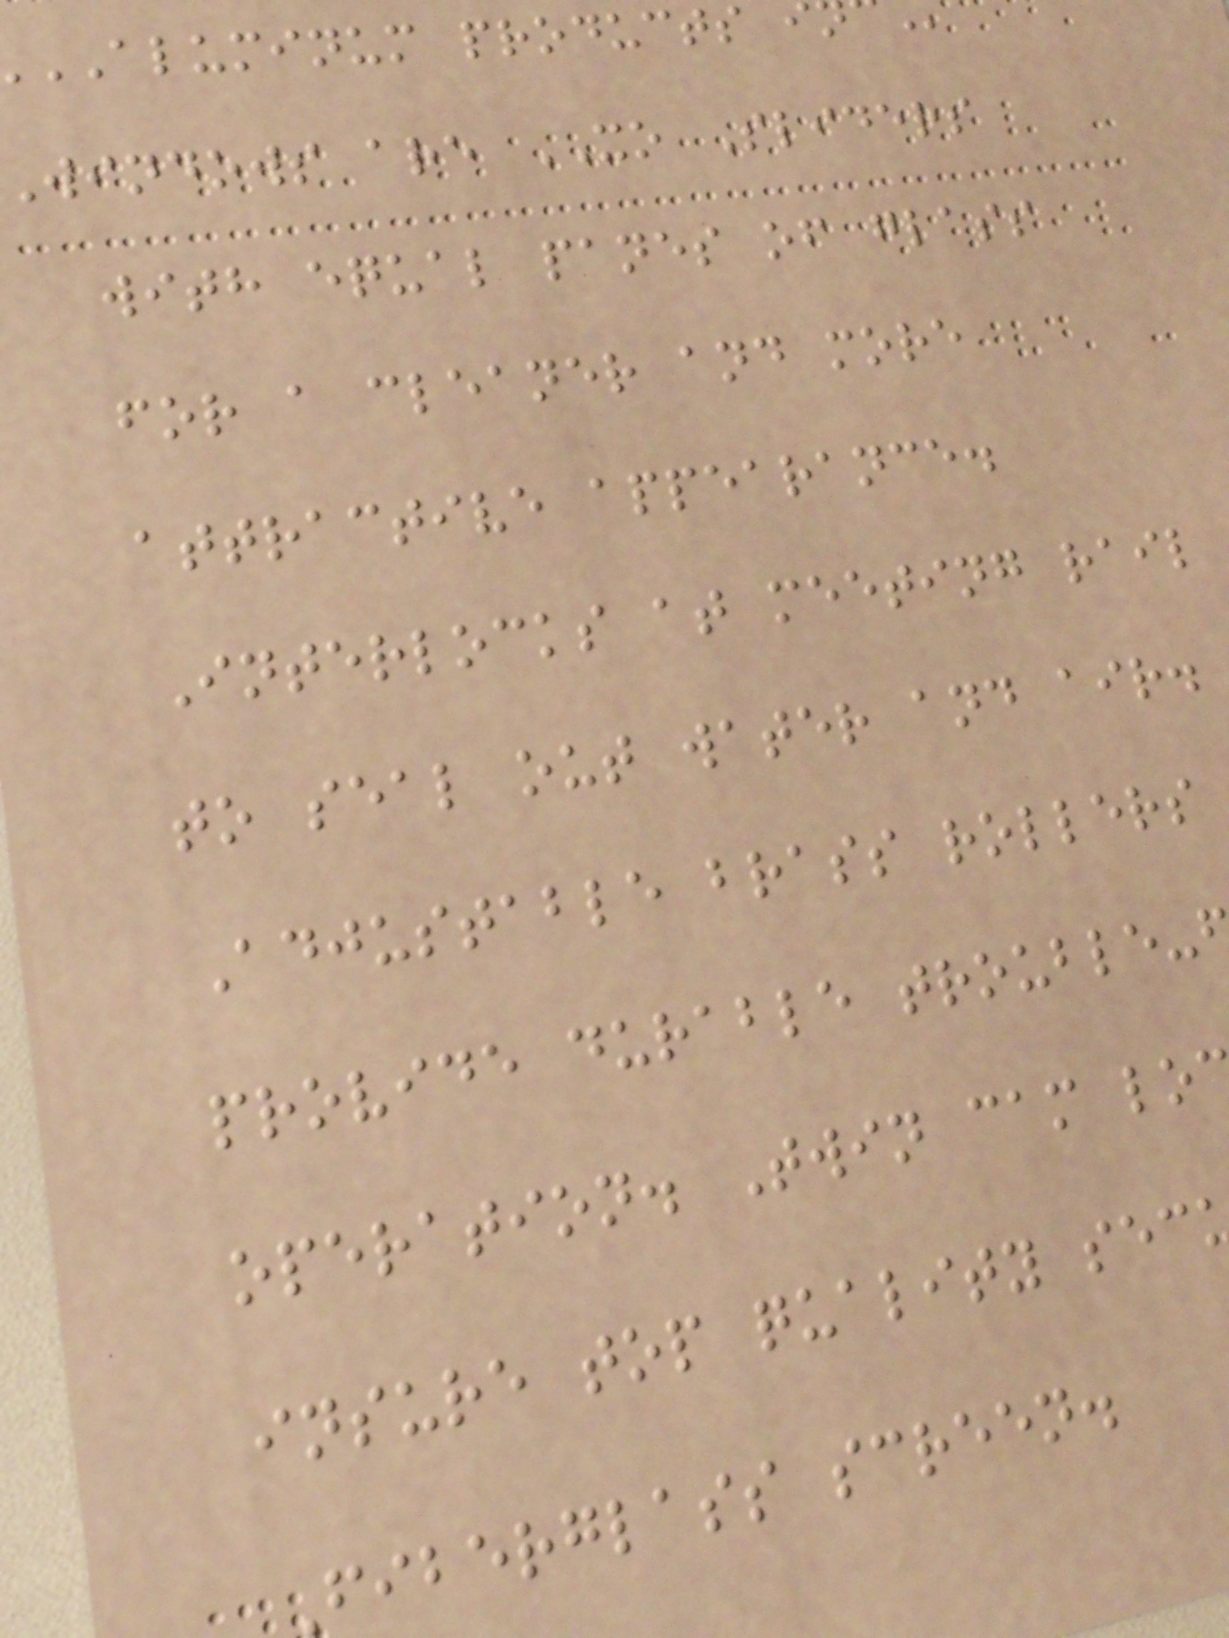ALUMINUM products
windows are XO Sliders
with equal panes of glass
for a cleaner and more
attractive appearance.
Interlocks at meeting rail
to seal out water and air.
Adjustable brass rollers
provide durable trouble-
operation. Twin cam lo
insure top quality sec
fiberglass screen.
